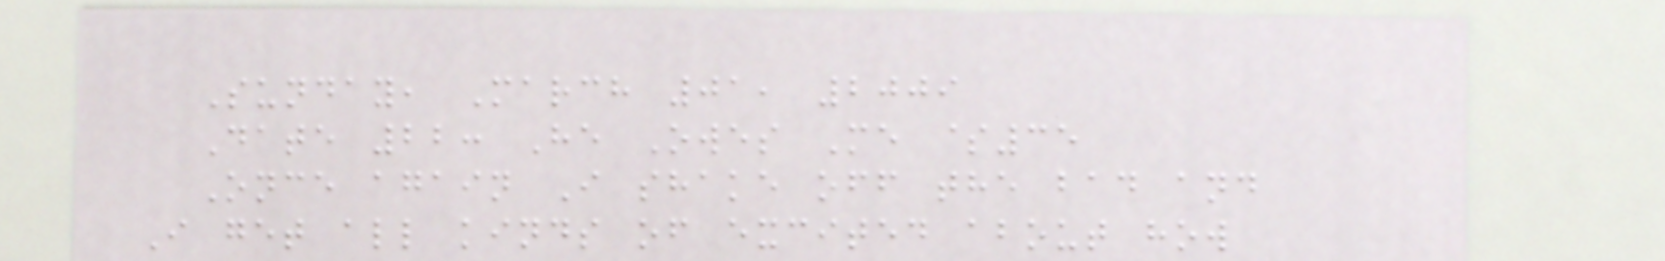Sunday, March 01, 2009
Date 22: He Owes Me $35
Once again I shake off the bad and
I get all kinds of excited about how
